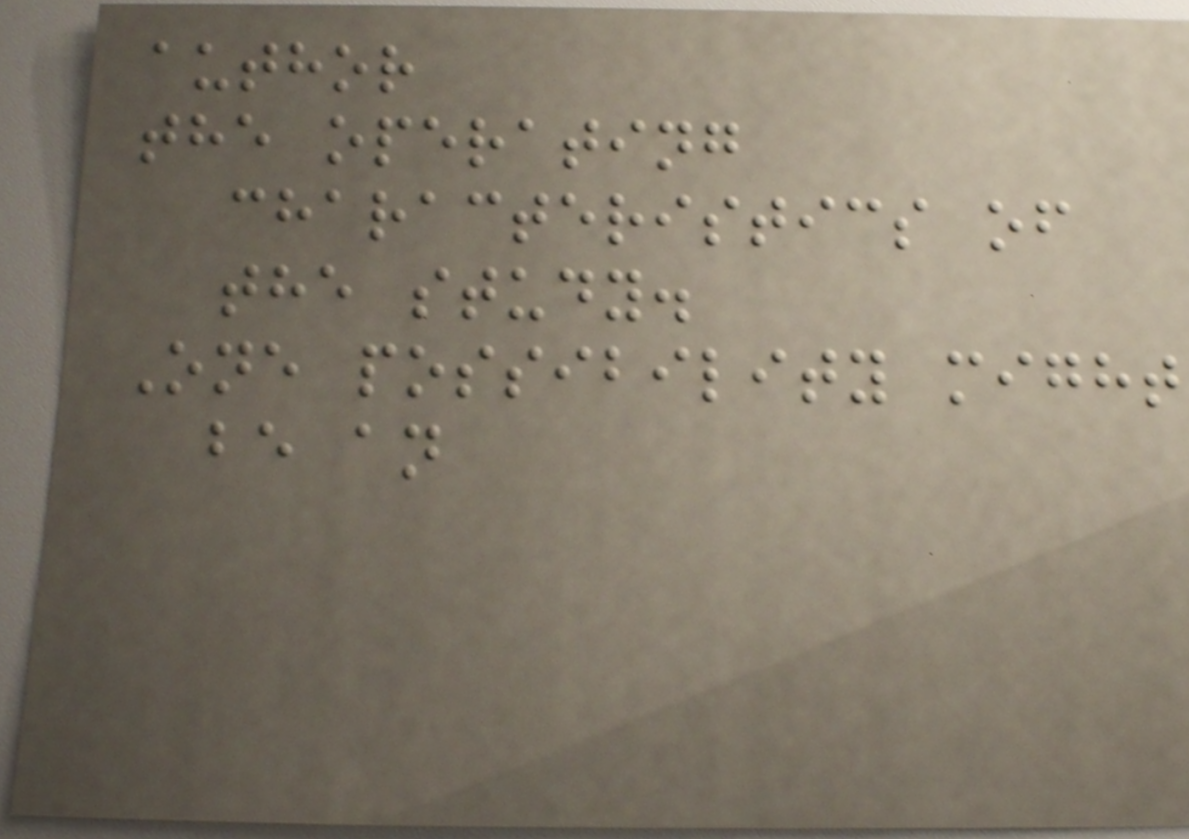author
the operating
characteristics of
the study.
One possibility might
be an
